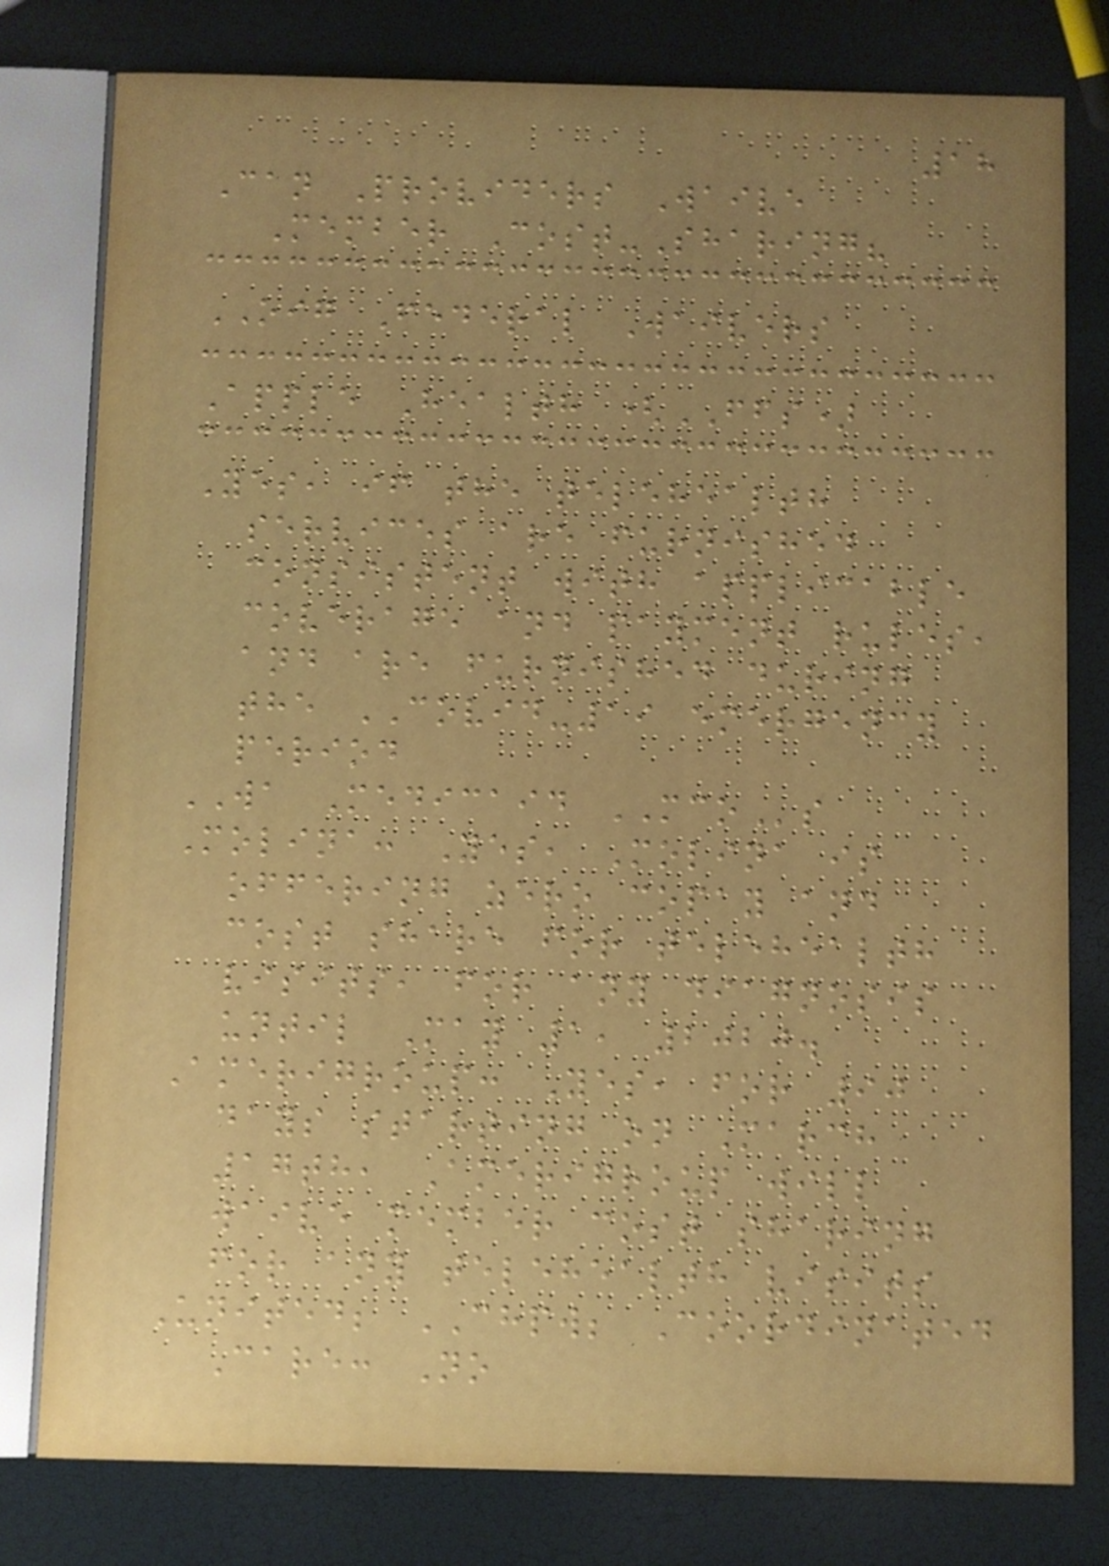18
Can Providers Waive
Member Cost-Sharing?
OIG Federal Waivers
Apple Health (FFS)
Yes, if the telehealth
services are furnished
consistent with applicable
coverage and payment rules,
and are furnished during
the COVID-19 emergency
period
WA Medicaid MCOs
Molina: Yes, Molina is
offering zero copay and
cost share for telehealth
visits, for any diagnosis
until May 1, 2020.
Amerigroup: Yes, for 90
days starting on March
17th, Amerigroup will
waive member cost sharing
for any telehealth visits
United; CHPW; Coordinated
Care: No
